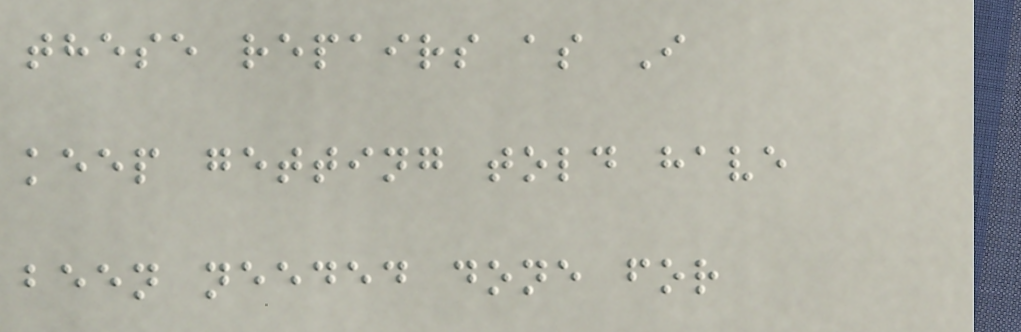these repairs as I
keep getting told have
been needed done for
